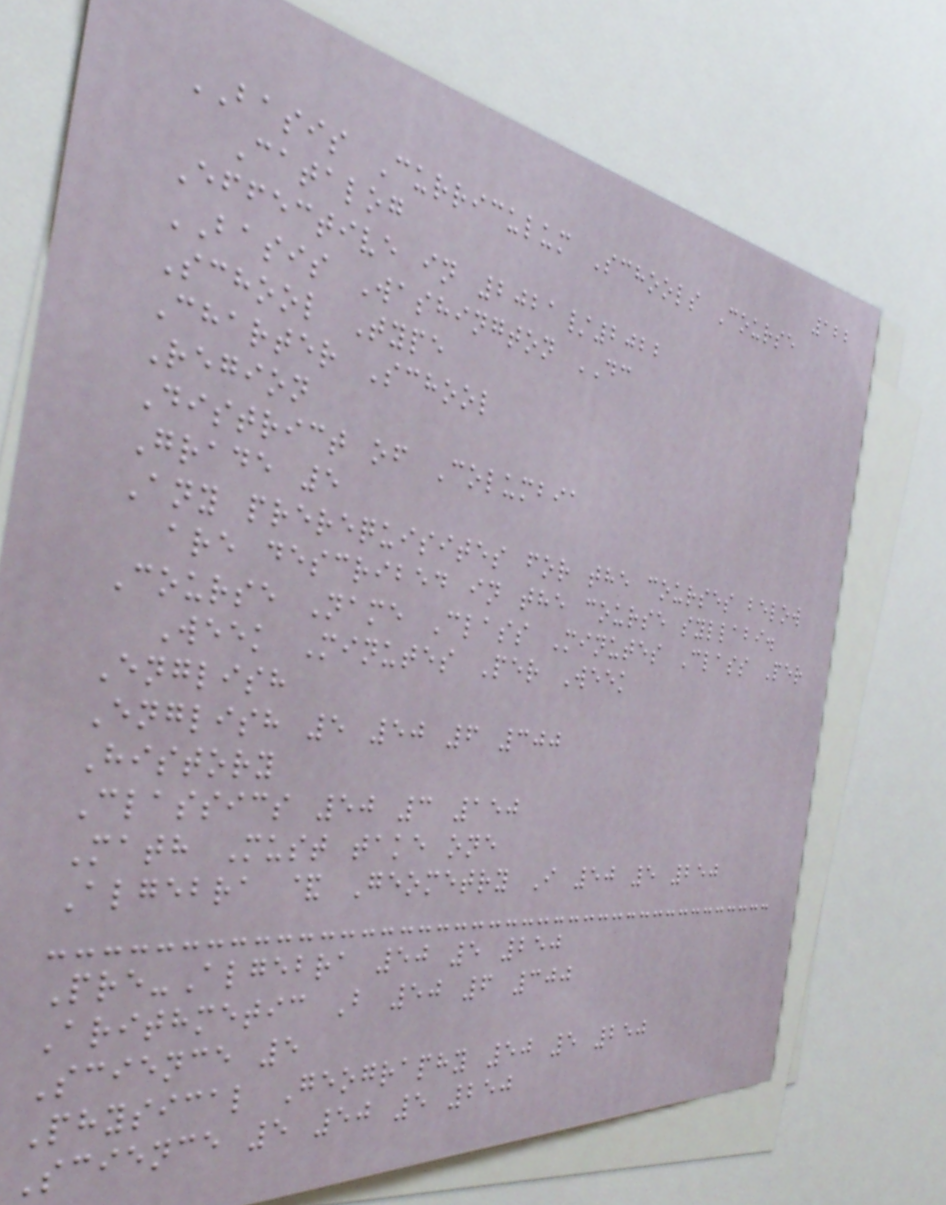122
BASIS Curriculum Schools Course
Catalog
Effective in 2021/2022
BASIS Washington DC
School Type
Charter School
Region
District of Columbia
Grade 5
Any prerequisites for the courses below
are described in the course syllabi.
Course Name Class Minutes Class Per
Week Minutes Per Week
English
English 5 50 6 300
History
Classics 50 3 150
Math Must take one
Algebra & Geometry I 50 5 250
Pre-Algebra 50 5 250
Arithmetic B 50 6 300
Science 5
Physical Geography 50 5 250
Science 5 50 5 250
